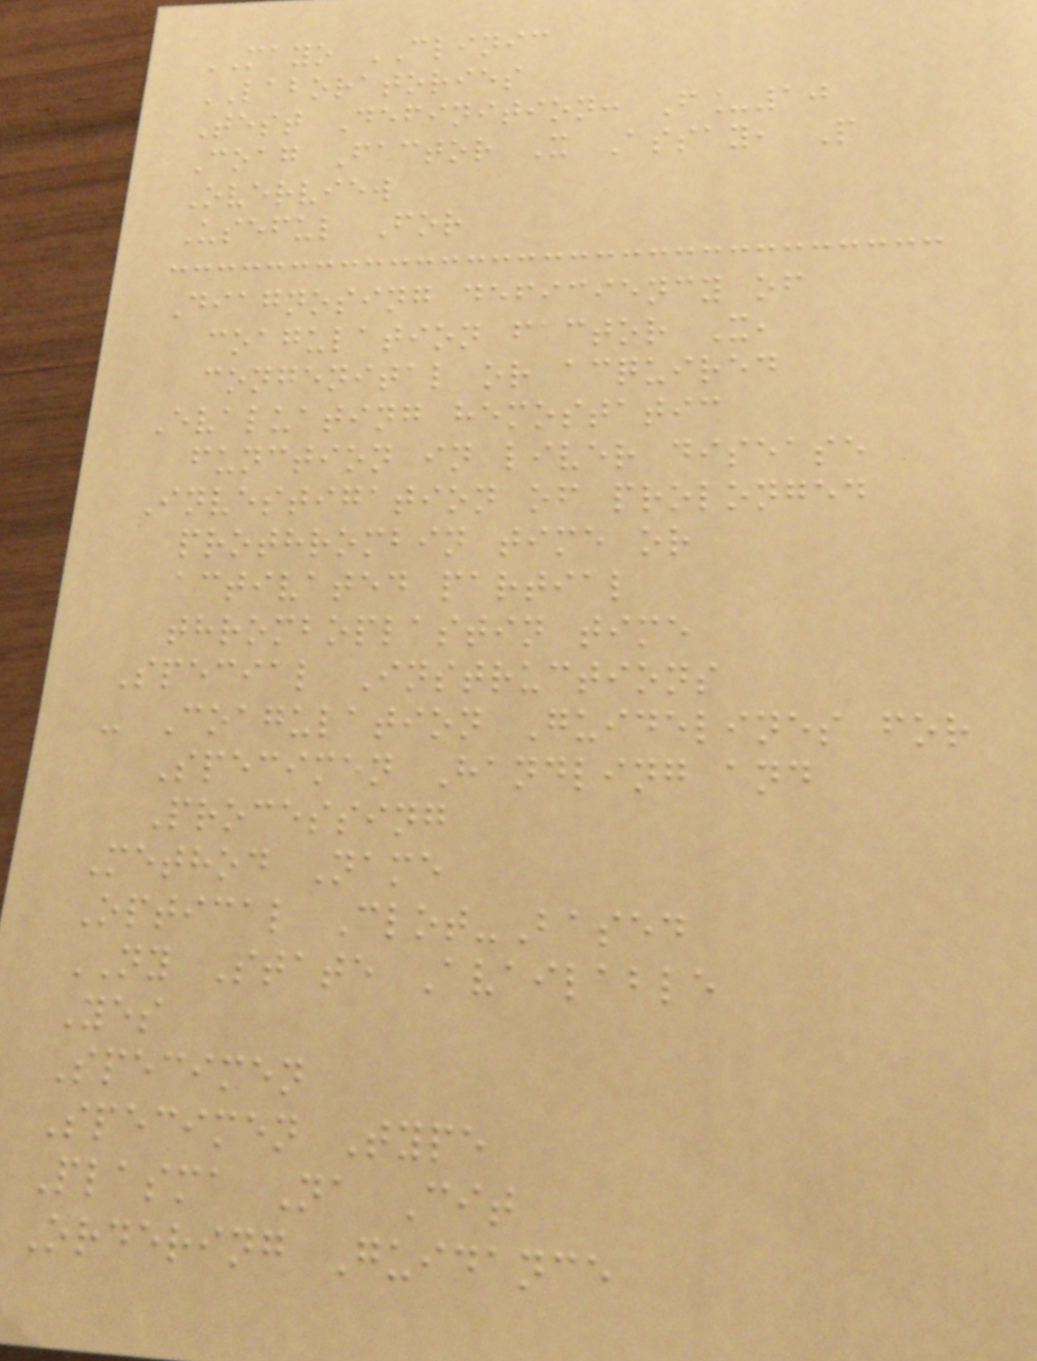MAYO CLINIC
LABORATORIES
Test Definition: F_10
Coag Factor X Assay, P
Overview
Useful For
Diagnosing deficiency of
coagulation factor X,
congenital or acquired
Evaluating hemostatic
function in liver disease
Investigation of prolonged
prothrombin time or
activated partial
thromboplastin time
Special Instructions
- Coagulation Guidelines for
Specimen Handling and
Processing
Method Name
Optical Clot-Based
NY State Available
Yes
Specimen
Specimen Type
Plasma Na Cit
Ordering Guidance
